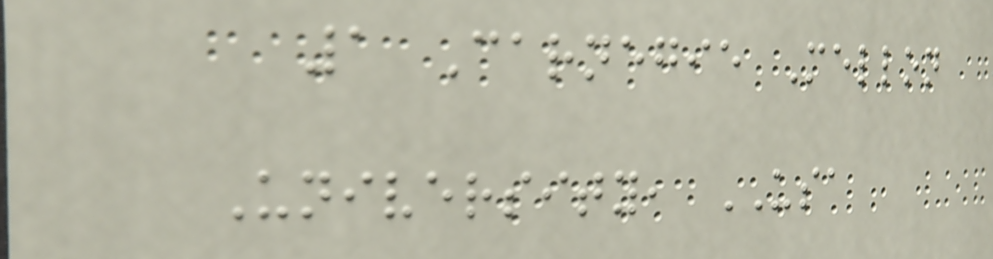1 Carnegie Mellon
University, USA
